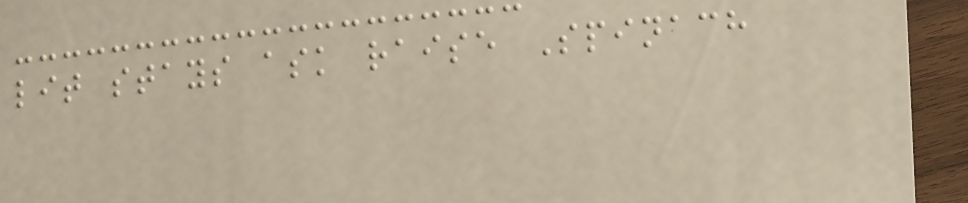lit stays ask raise Spinach
